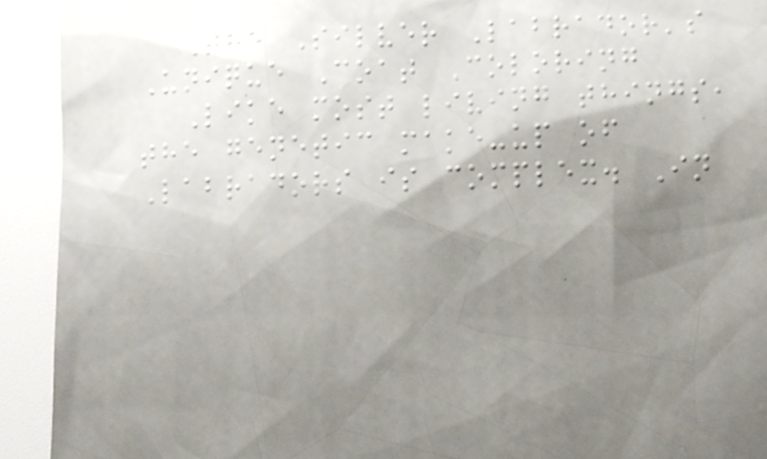The Silver Labrador's
Unique Coat Coloring
Like most living things,
the genetic make-up of
Labradors is complex. In
